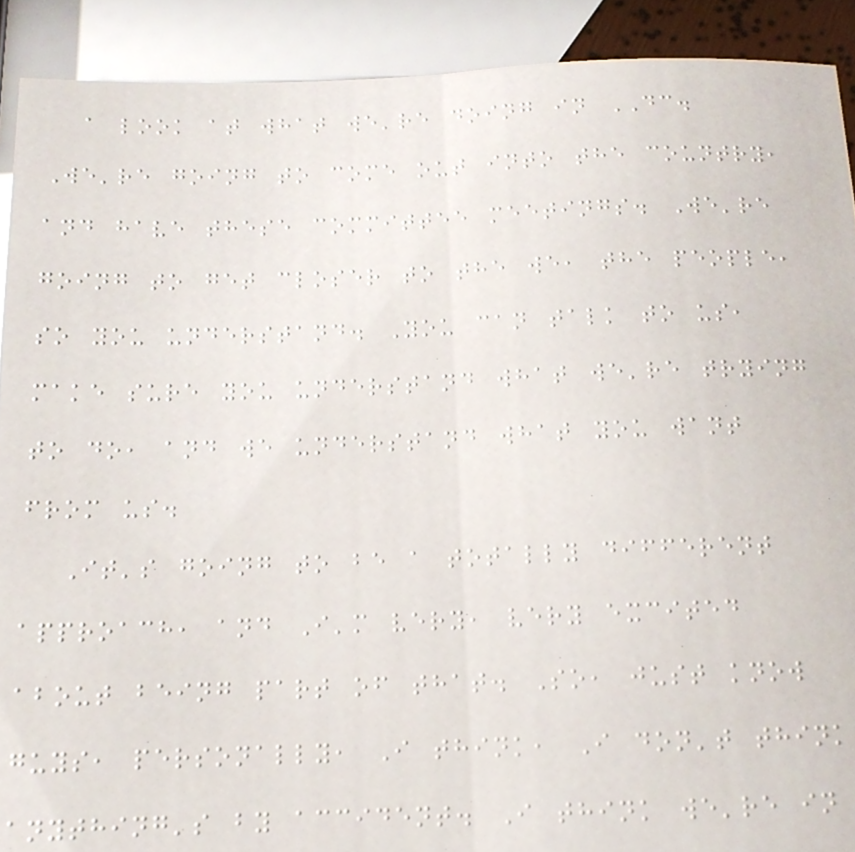a look at what we're doing in DC.
We're going to come out into the country,
and have these committee meetings. We're
going to get closer to the we, the people,
so you understand. You can talk to us,
make sure you understand what we're trying
to do, and we understand what you want
from us.
It's going to be a totally different
approach, and I'm very, very excited
about being part of that. So, just know
guys, personally, I think, I don't think
anything's by accident. I think we're in
